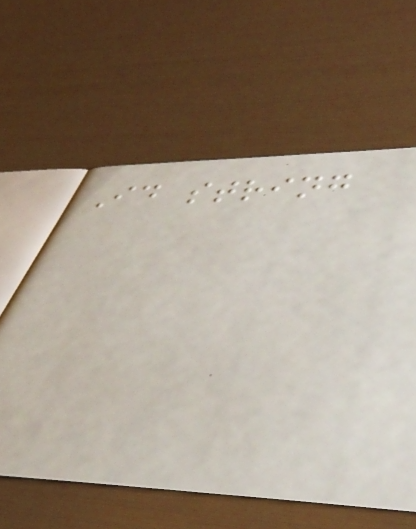Id string
